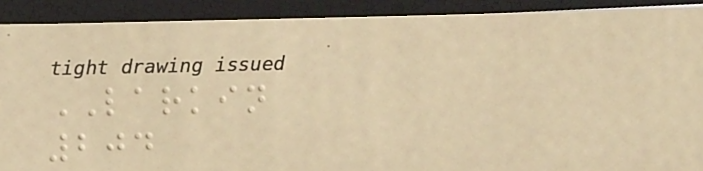LARKIN
204
